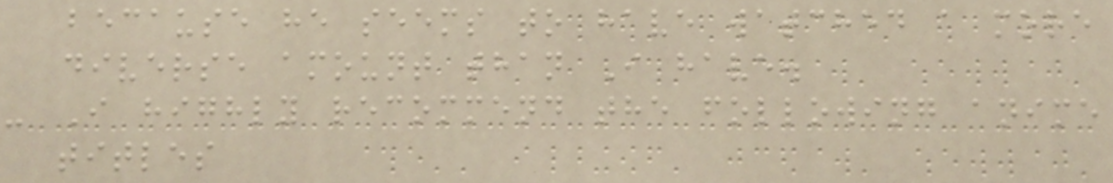because he seems to have watched a more
diverse amount than I have.
- I highly recommend the following anime
titles
